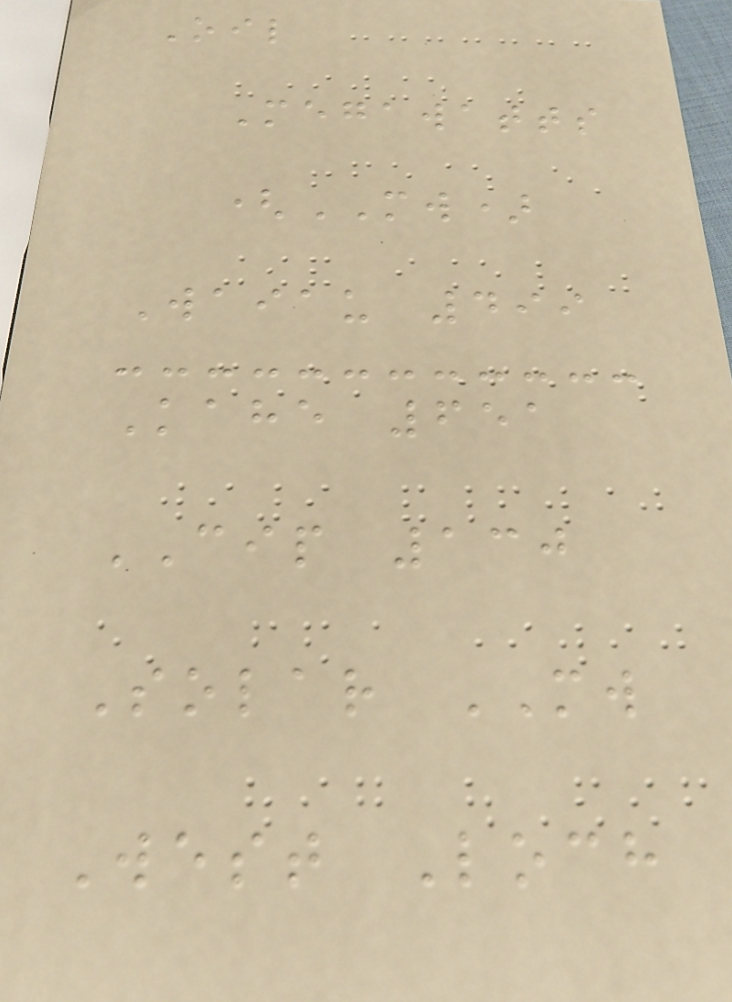Oil
Megawatts
(MW)
Waiau 499
Kahe 651
CIP 130
Solar MW
West Loch
